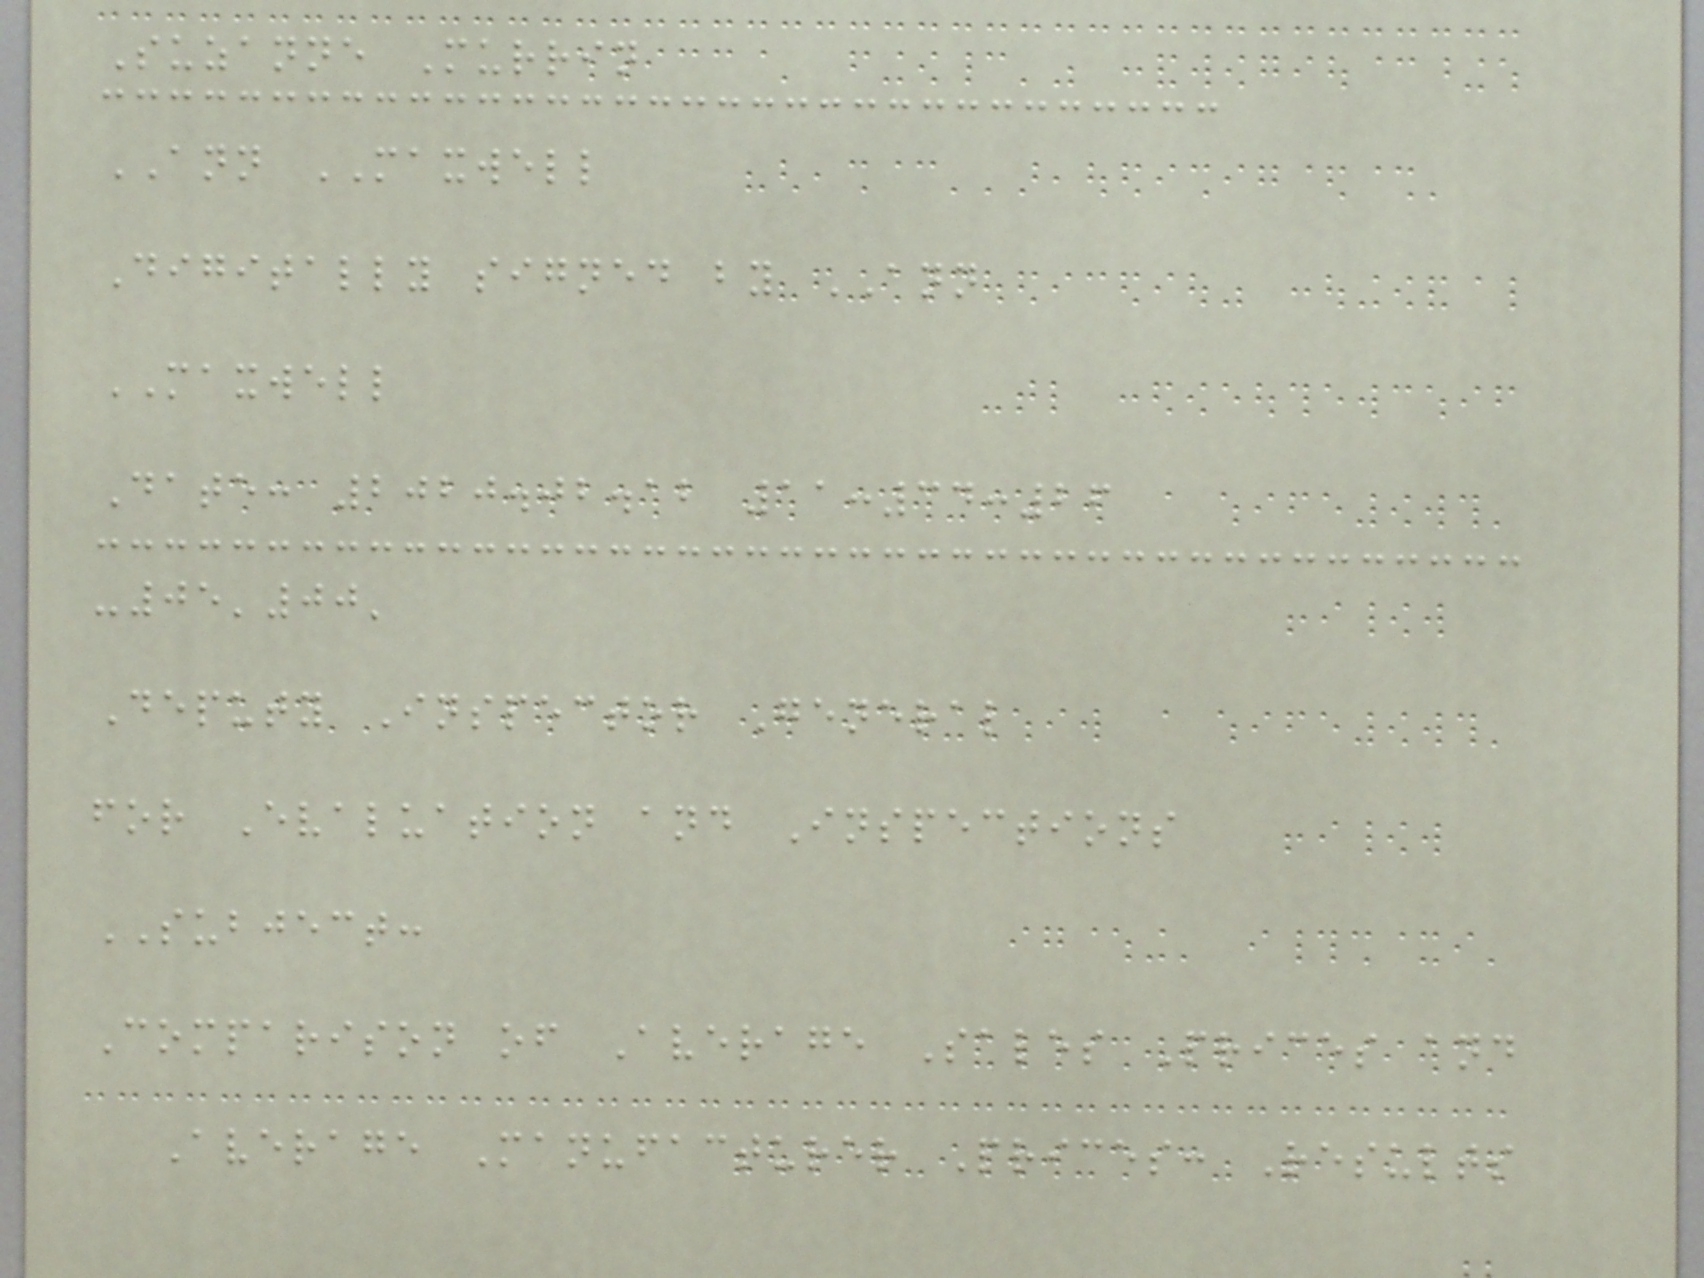Suzanne Murrin
ANN MAXWELL
Digitally signed by ANN
MAXWELL
Date: 2020.02.12 11:34:26
-05'00'
Deputy Inspector General
for Evaluation and Inspections
SUBJECT:
Comparison of Average Sales Prices and
Average Manufacturer Prices: Results
